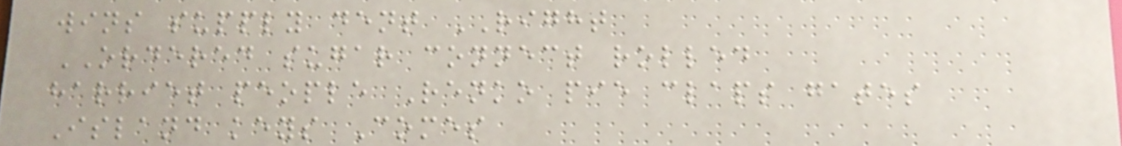wins supply dent RIGHT
ORDERED sugar connect rolled
harriet people Renko pie claps gates
Island keys Comes
